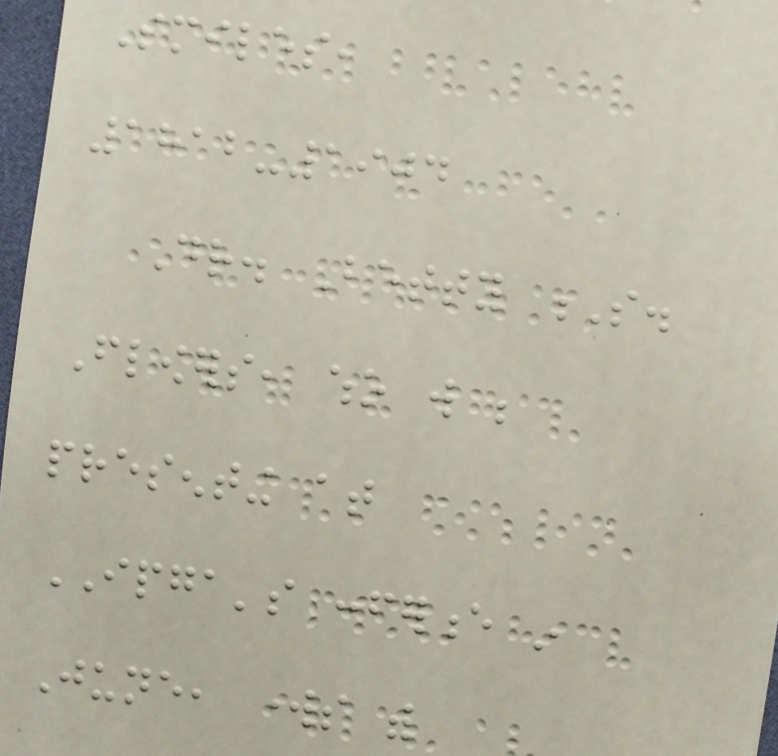Smiles,
1812-1904
Dr. Betty S.
Flowers, who will be
presenting at
IPGA's conference in
June, works with
